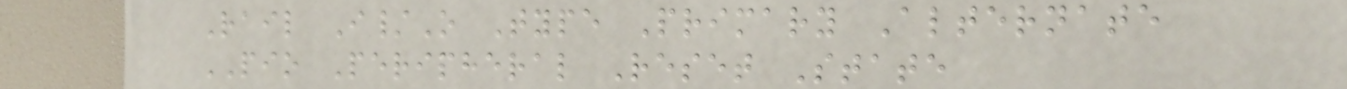Rail I/O Type Primary Alternate
PIO Peripheral Reset State
